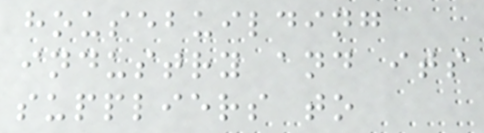housebuilding
industry and its
suppliers to
